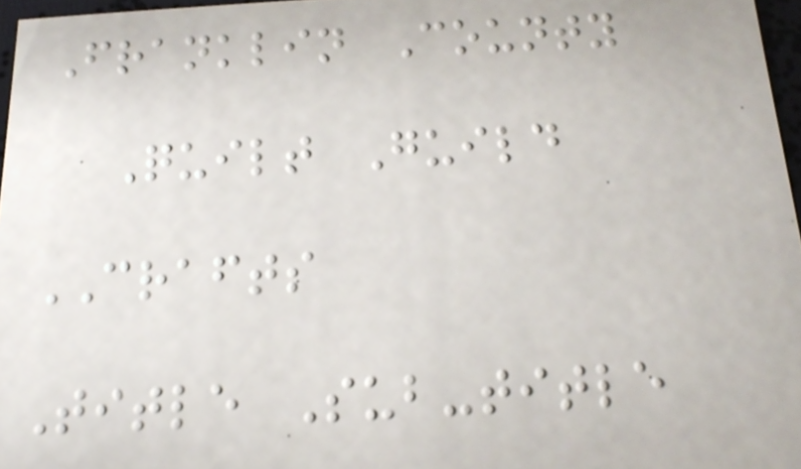Franklin County
Quilt Guild
CRAFTS
Title Sub-title
